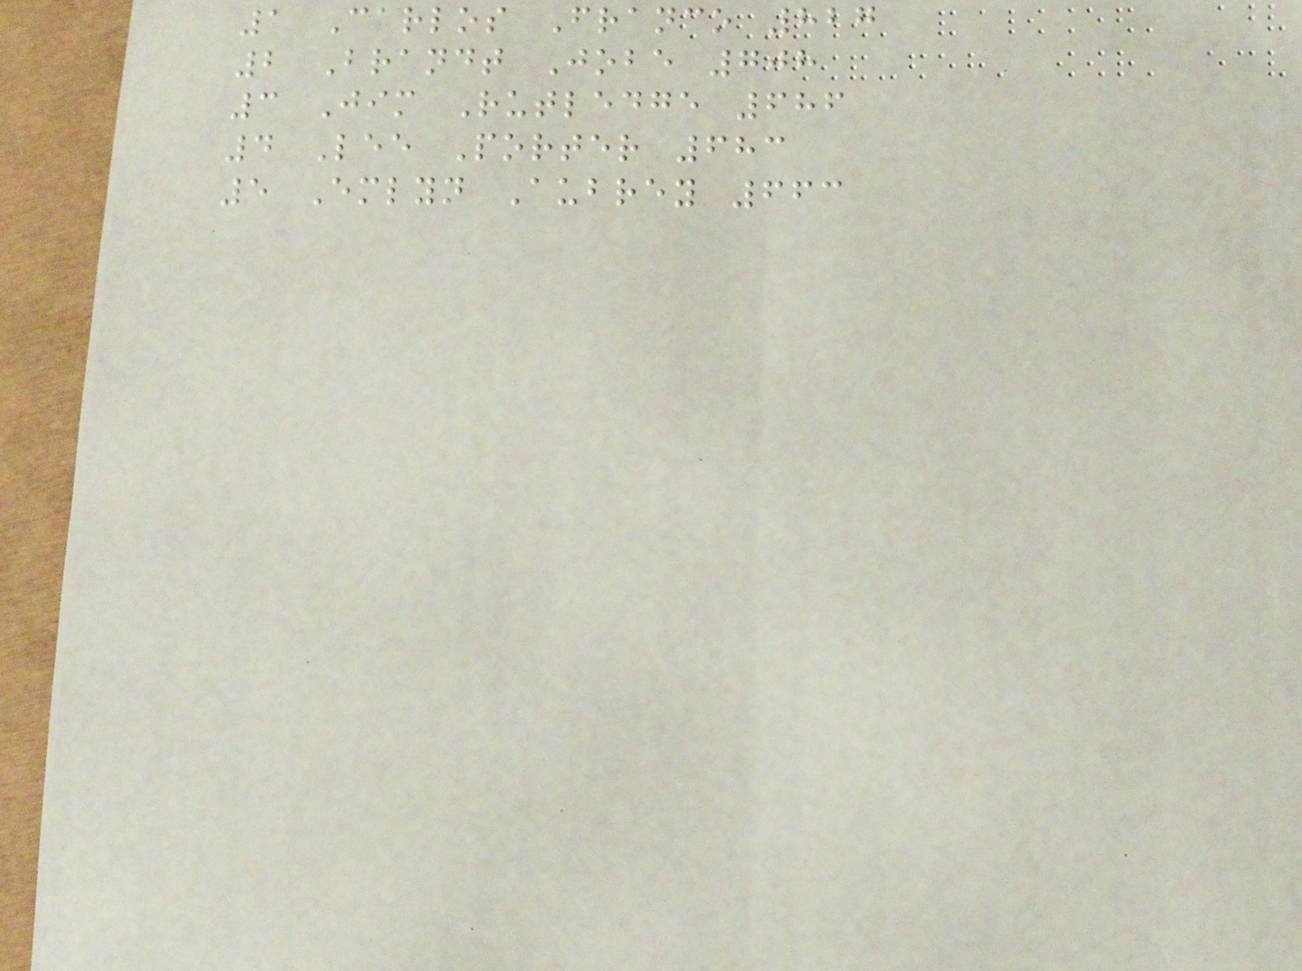1 Carlos Franco 827
2 Brandt Jobe 708
3 Jim Rutledge 686
4 Lee Porter 683
5 Emlyn Aubrey 663
